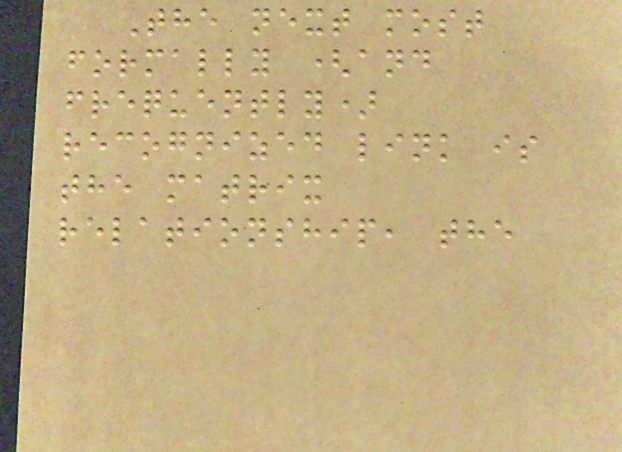The next most
formally (and
frequently)
recognized link is
the matrix
relationship, the
